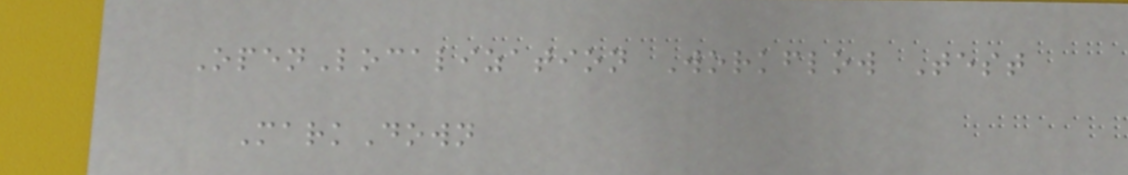OpenLocalization Workflow Test
MarkDown
